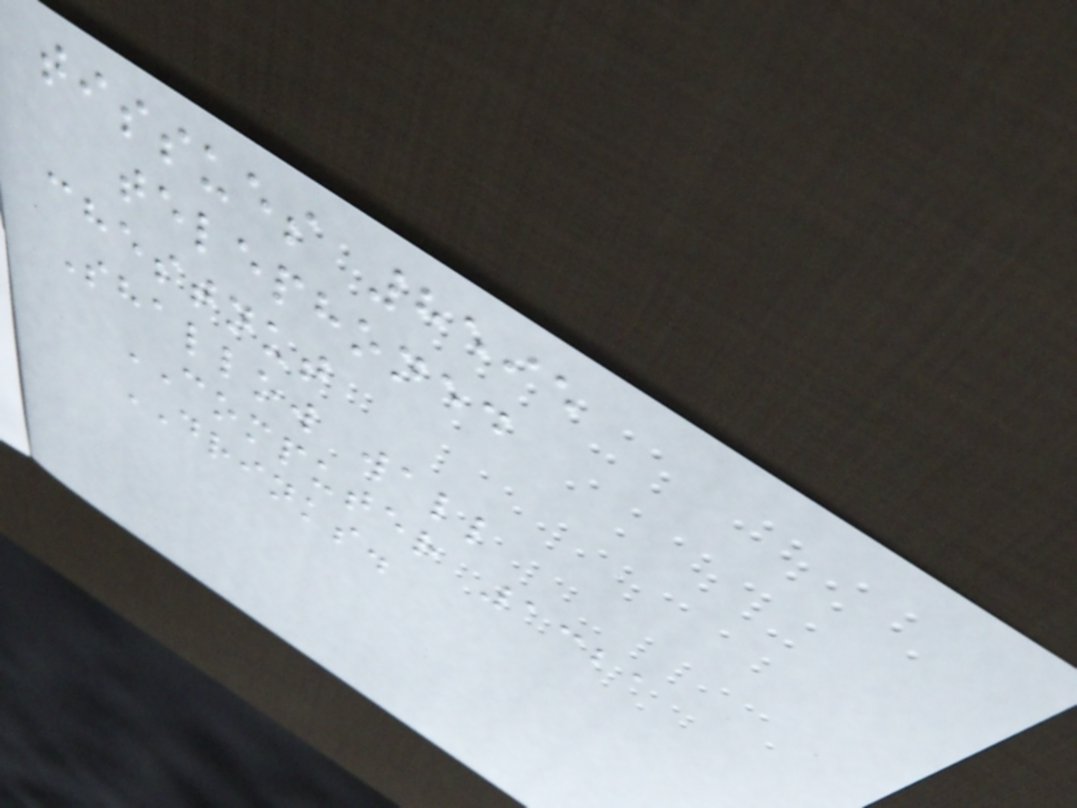tissues 8595
telephoned
chestnut
Shallow wall
COMPUTER 1321
DRINKS.
